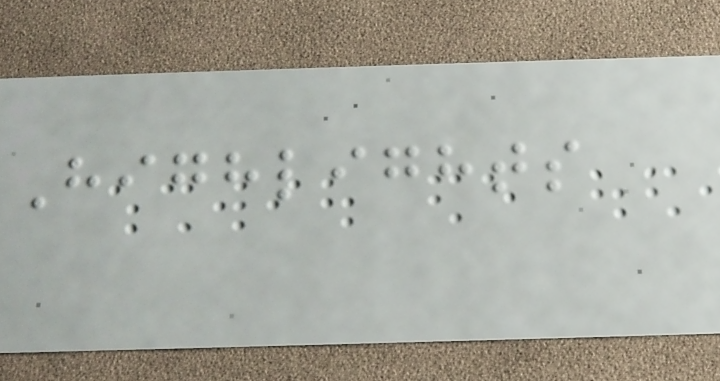Highlights
